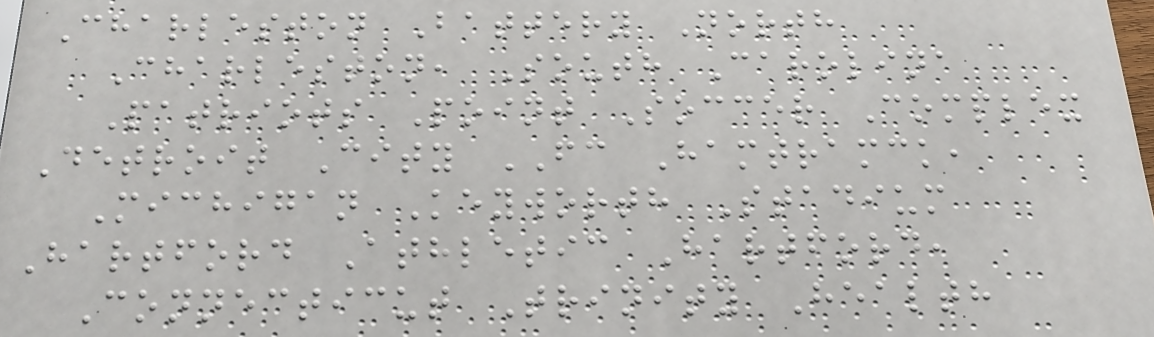Charleston Battery North
Charleston, South Carolina
Patriots Point Soccer Complex
Detroit City FC Hamtramck,
Michigan Keyworth Stadium
Hartford Athletic Hartford,
Connecticut Trinity Health
